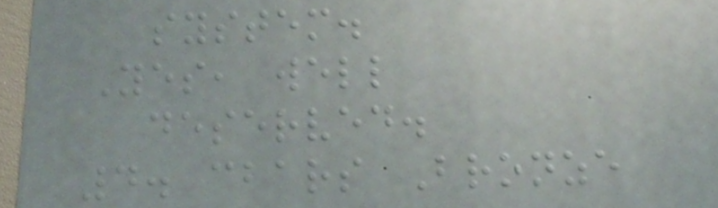system.
Yes, well
deserved.
4. cbars Bronze
